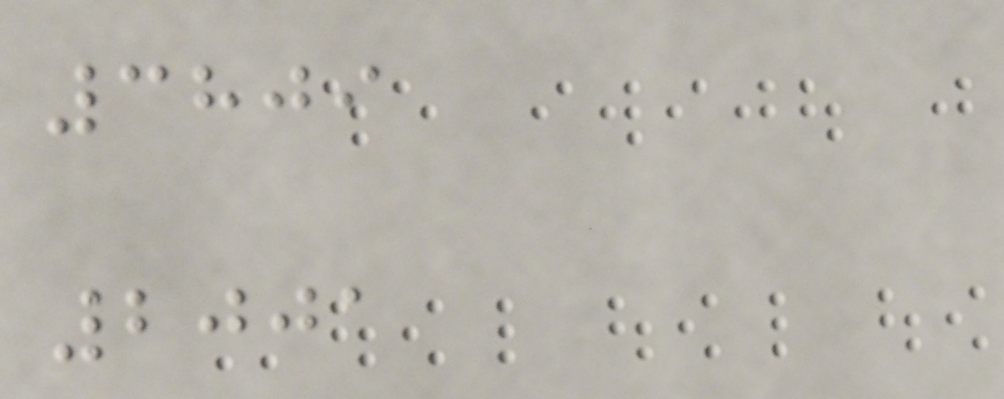3809
2001
